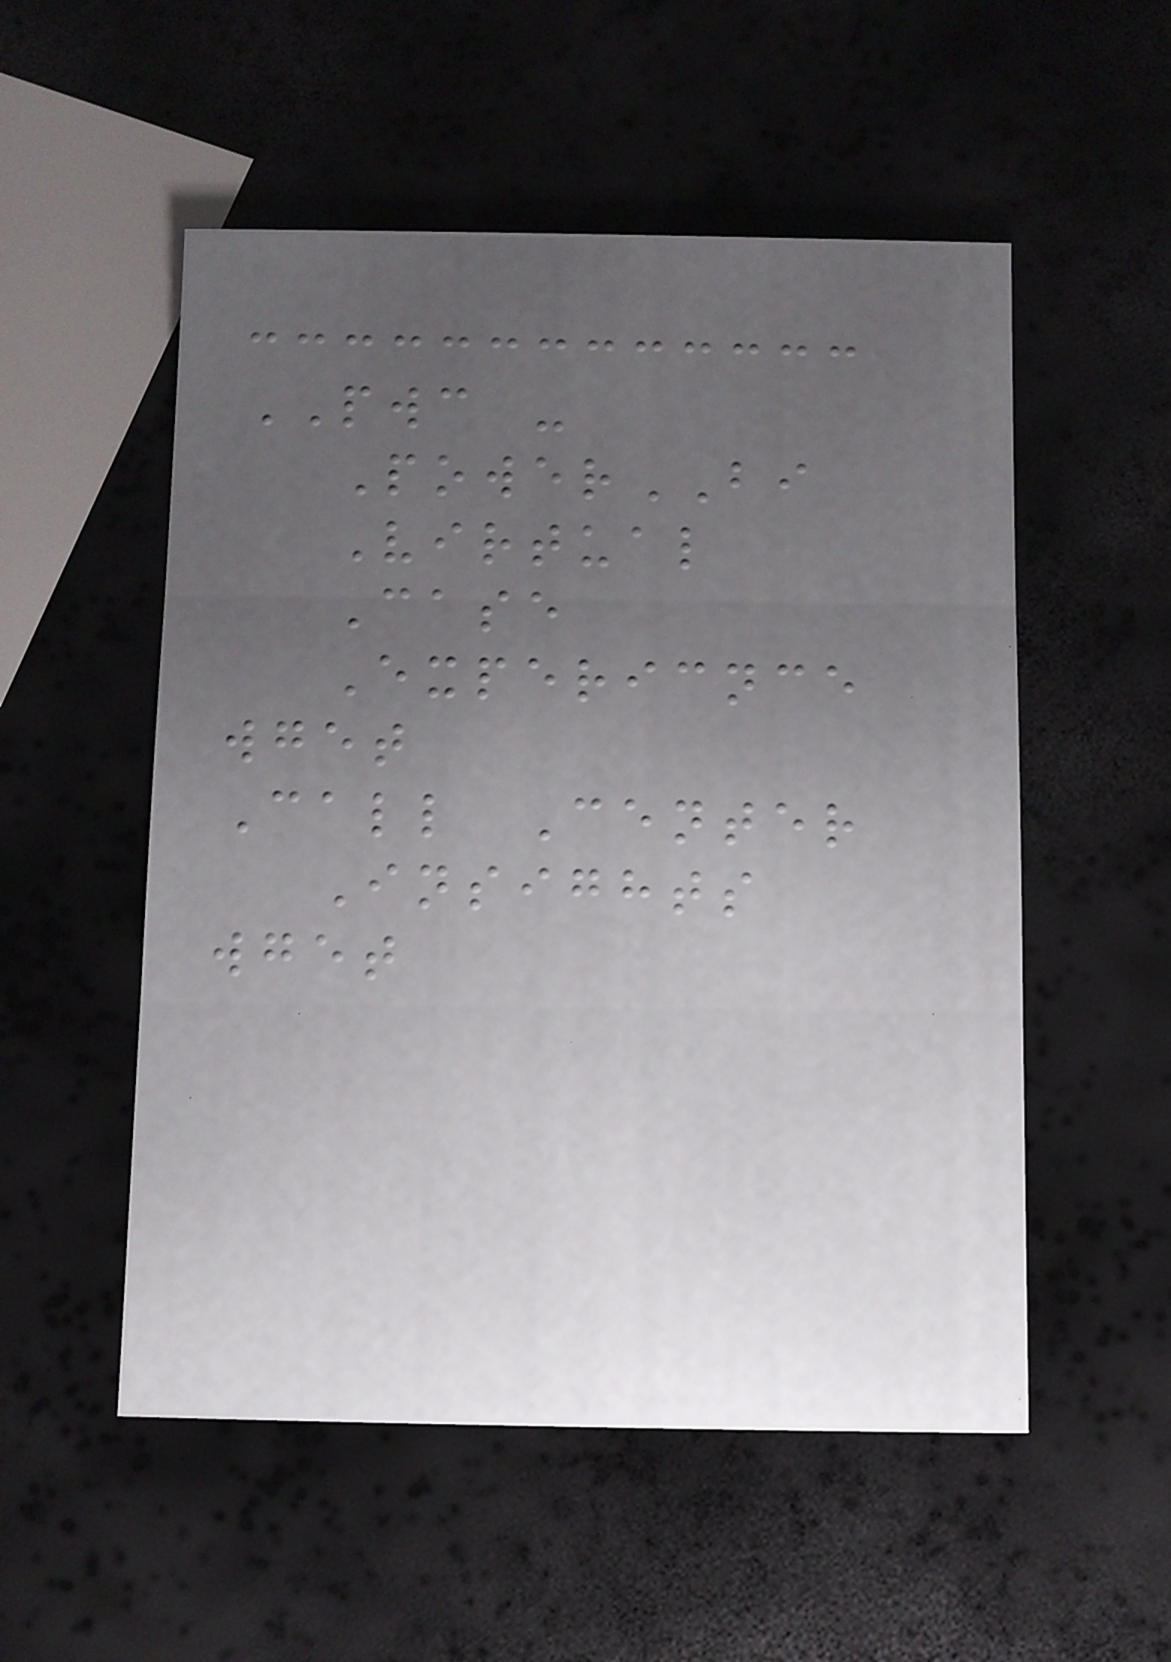PWC -
PowerBI
Virtual
Case
Expericnce
wget
Call Center
Insights
wget
